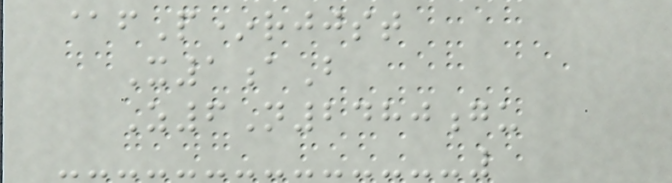@fP*rjjst
X1aB
Z6N2480gu
